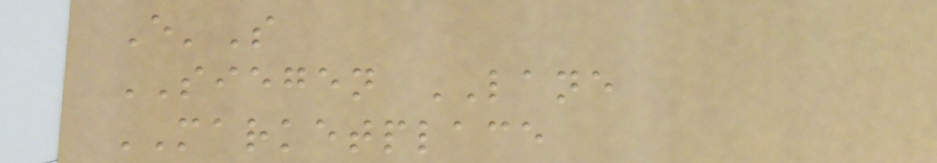E'S
SIEGEN LANE
MARKETPLACE
